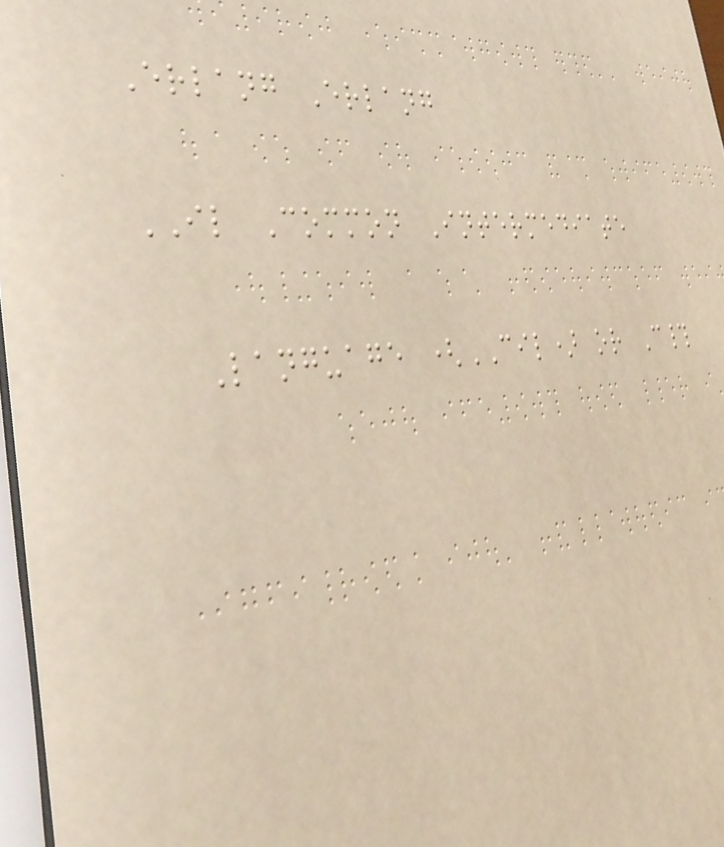Erlang Erlang
IL Common Intermediate
Language (CIL) or C#
